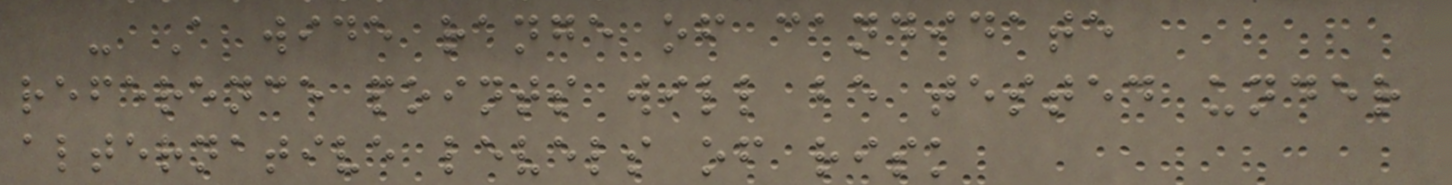- A wide range of candidate
reference points will be tested under
alternative levels of risk
